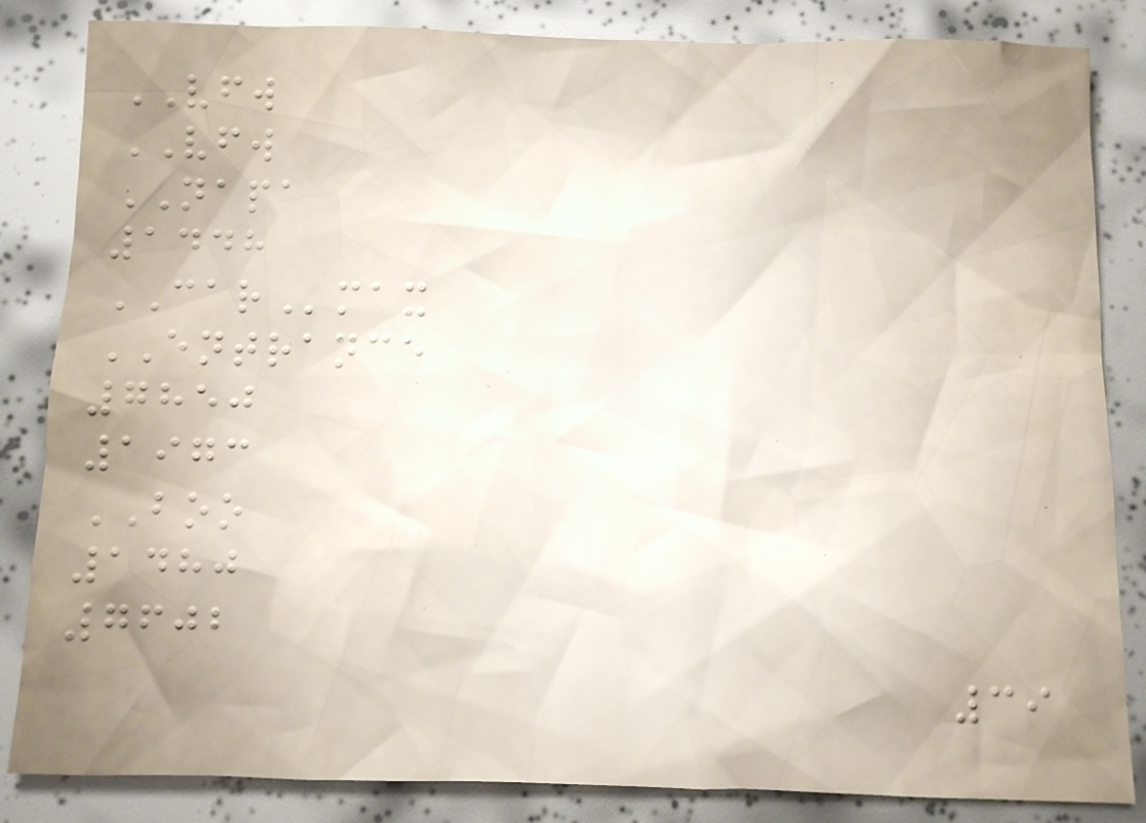VFW
VFW
NAPA
1448
CARmax
ENTRANCE
7850
1973
BOO
1480
7602
39
